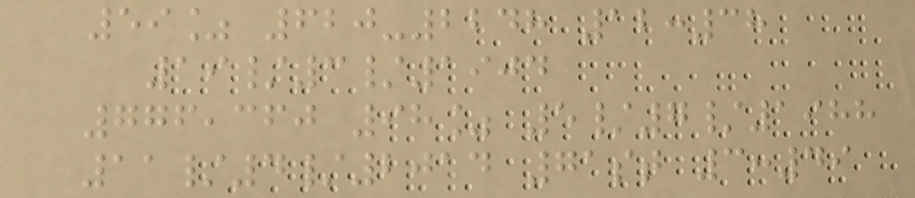59% 620-2248 12:38
19/3/1904
776,360 98% 5/7/1988
11/4/2014 71st 3:49
